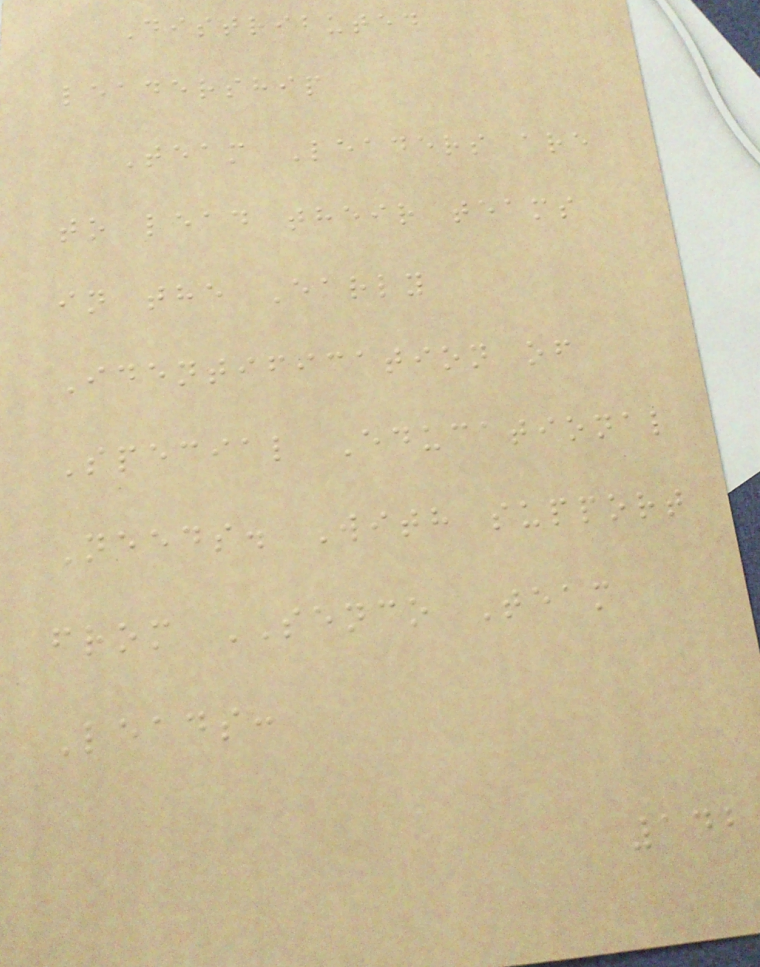Distributed
leadership
Team Leaders are
to lead their teams
in the Early
Identification of
Special Educational
Needs. With support
from SENCO Team
Leads:
142
